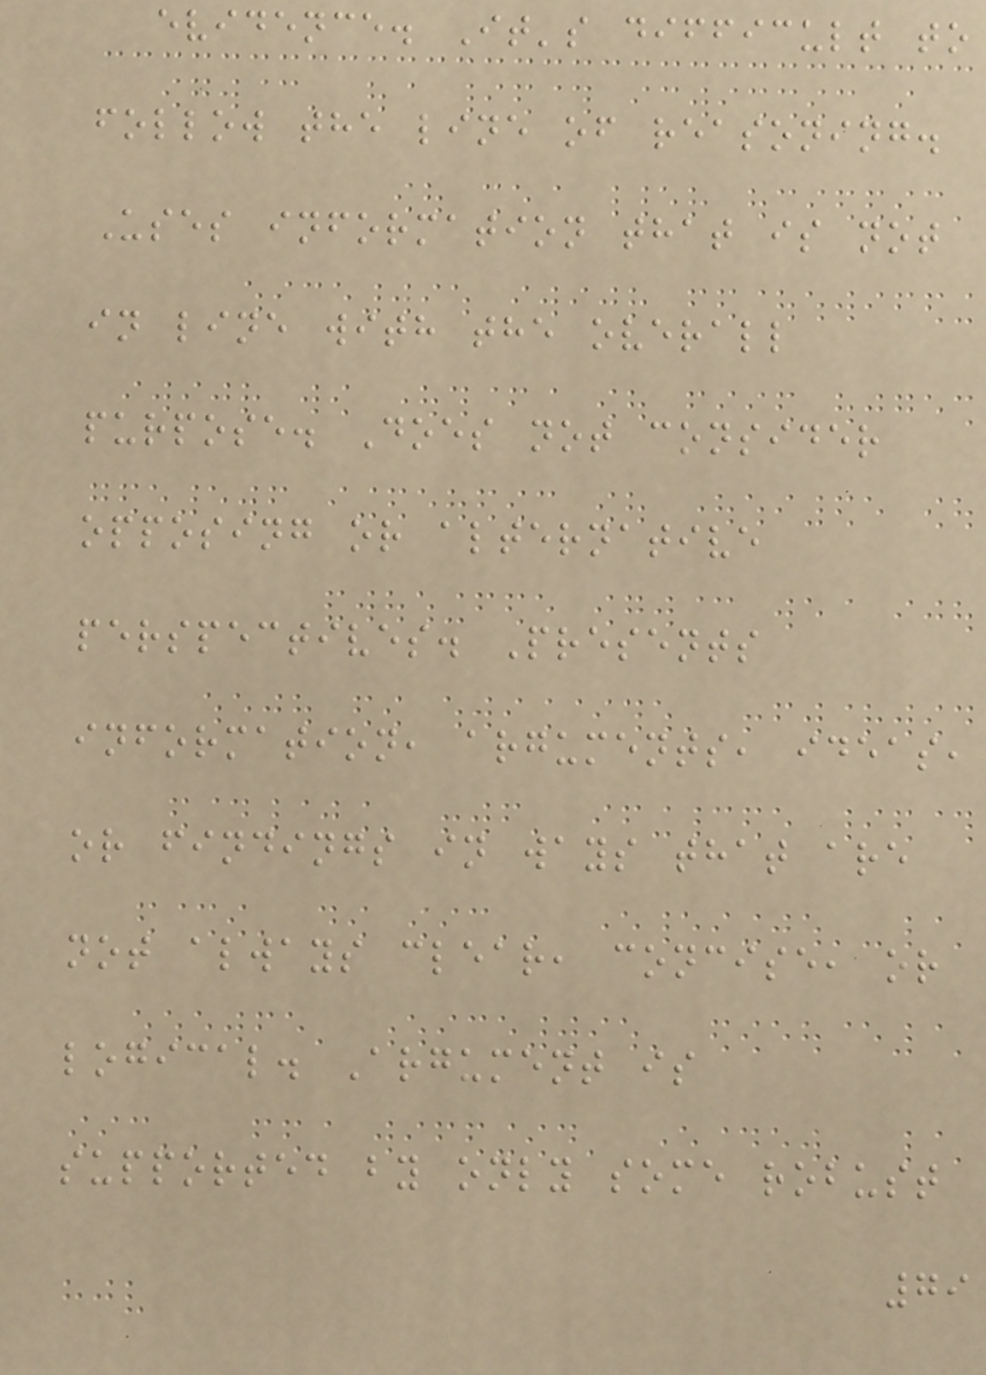evidence. It's difficult to
follow the line of reasoning.
Uses information that is not
in line with the overall
purpose. Does not consider
opposing or alternative
perspectives. Presents
information, arguments, ideas,
or findings in ways that are
not always clear, concise, or
logical. Argument is
supported by only some robust
79
